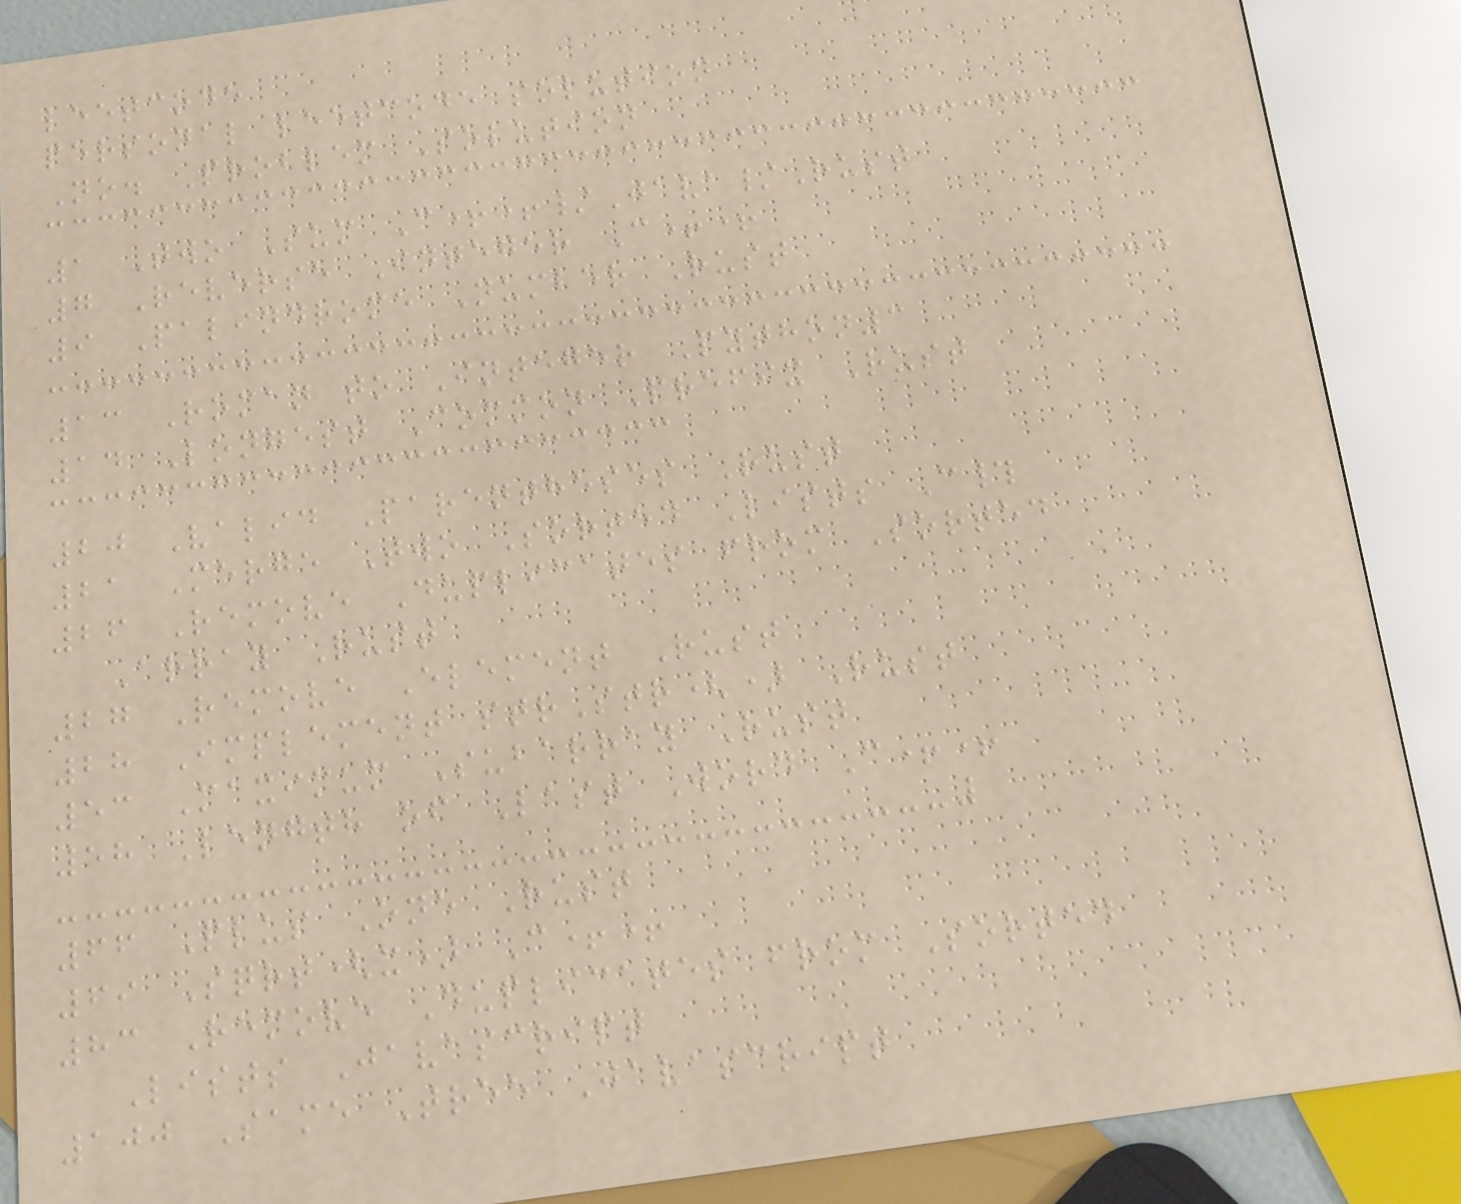leetcode
personal leetcode solution
No. Problem Solution
1 Two Sum C++/Java/Rust
7 Reverse Integer C++
9 Palindrome Number Rust
13 Roman to Integer Python3
14 Longest Common Prefix Rust
20 Valid Parentheses Rust
21 Merge Two Sorted Lists C#
26 Remove Duplicates from Sorted
Array Rust
27 Remove Element Rust
28 Implement strStr() Rust
53 Maximum Subarray Rust
58 Length of Last Word C++
66 Plus One Rust
69 Sqrt(x) C++
83 Remove Duplicates from Sorted
Lists Javascript
100 Same Tree Javascript
